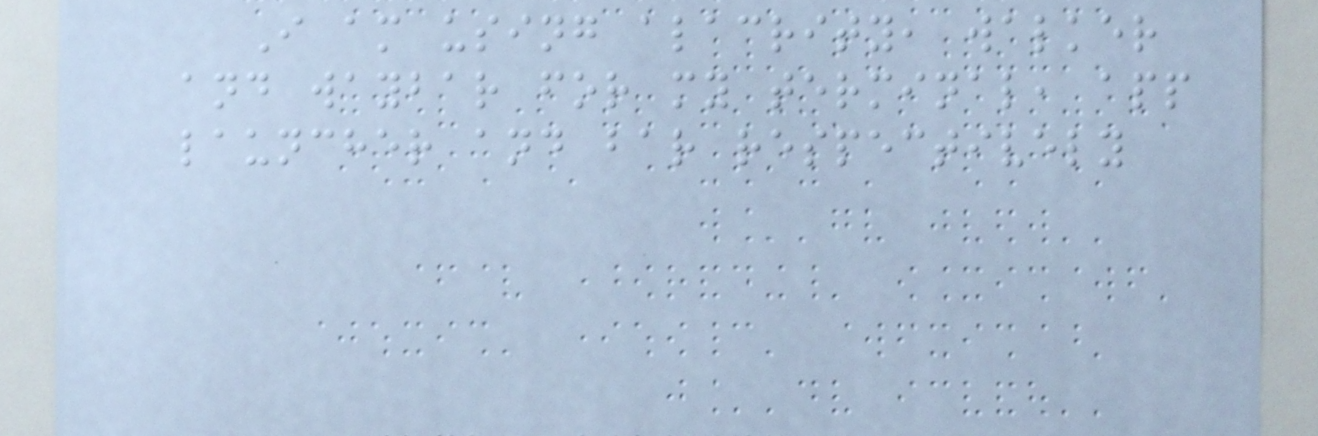I am using alacrity, walker
and waybar for my terminal, app
launcher and bar respectively
